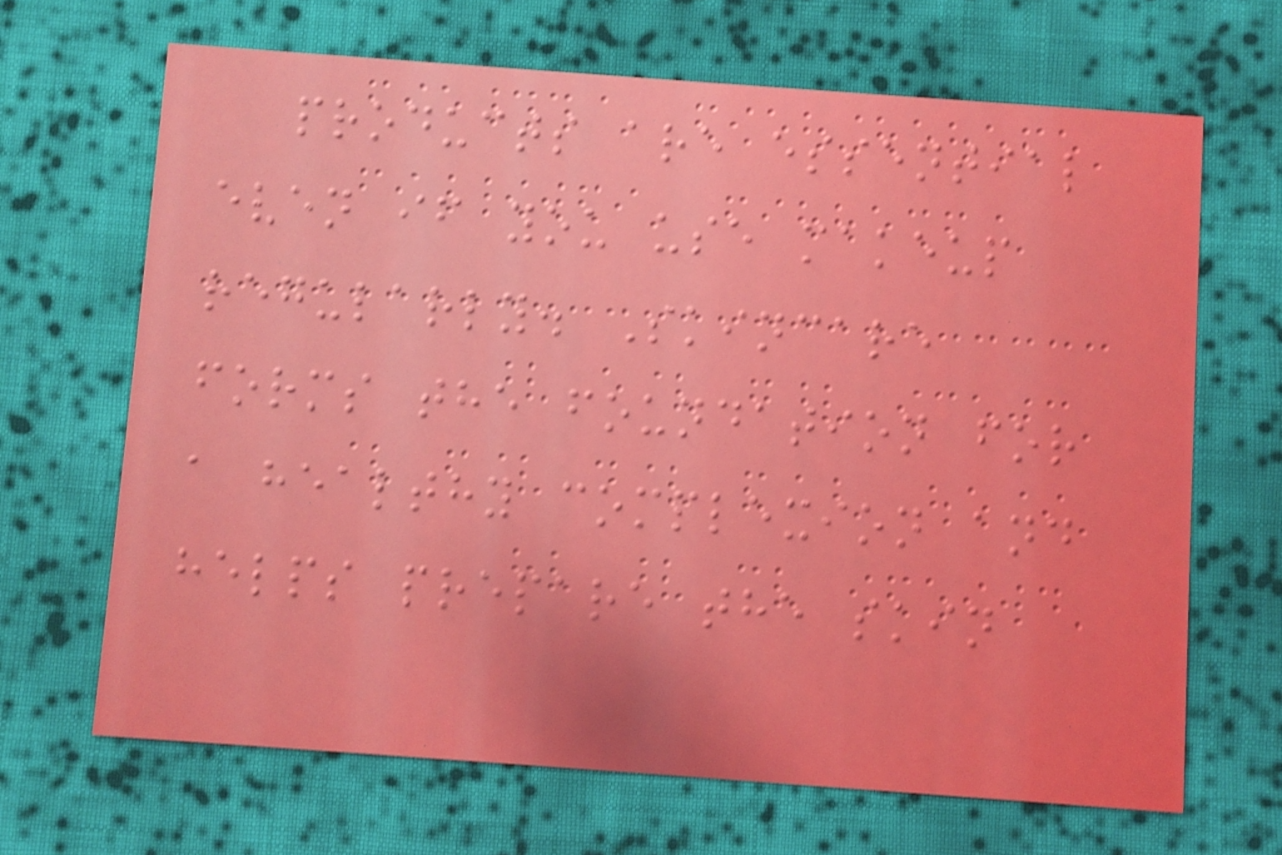products are essential
even if you use makeup
regularly. Skincare
forms the foundation for
a healthy complexion and
helps prepare the skin
